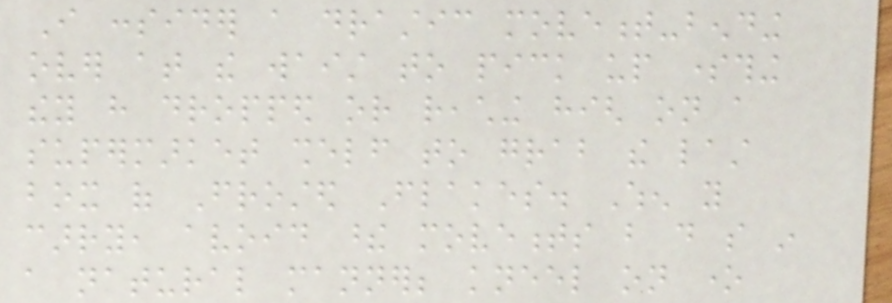I consider a drastic movement-bending
over at the waist to pick up something
they have dropped or reaching high on a
supermarket shelf to grab the last
box of Frosted Flakes. When you
carry, avoid these movements but do so in
a natural manner; kneel on one
